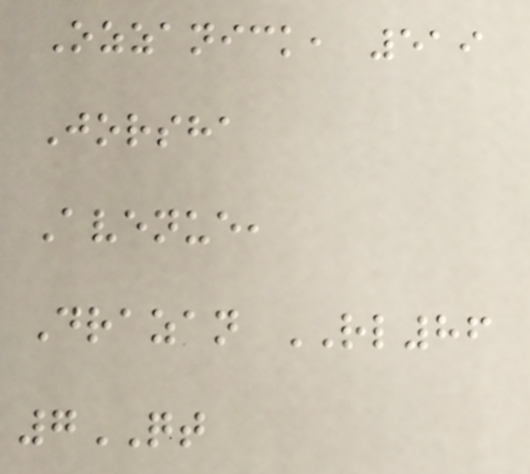Ozzanick, 519
Jorsha
Avenue,
Drazan RL86
7QT
